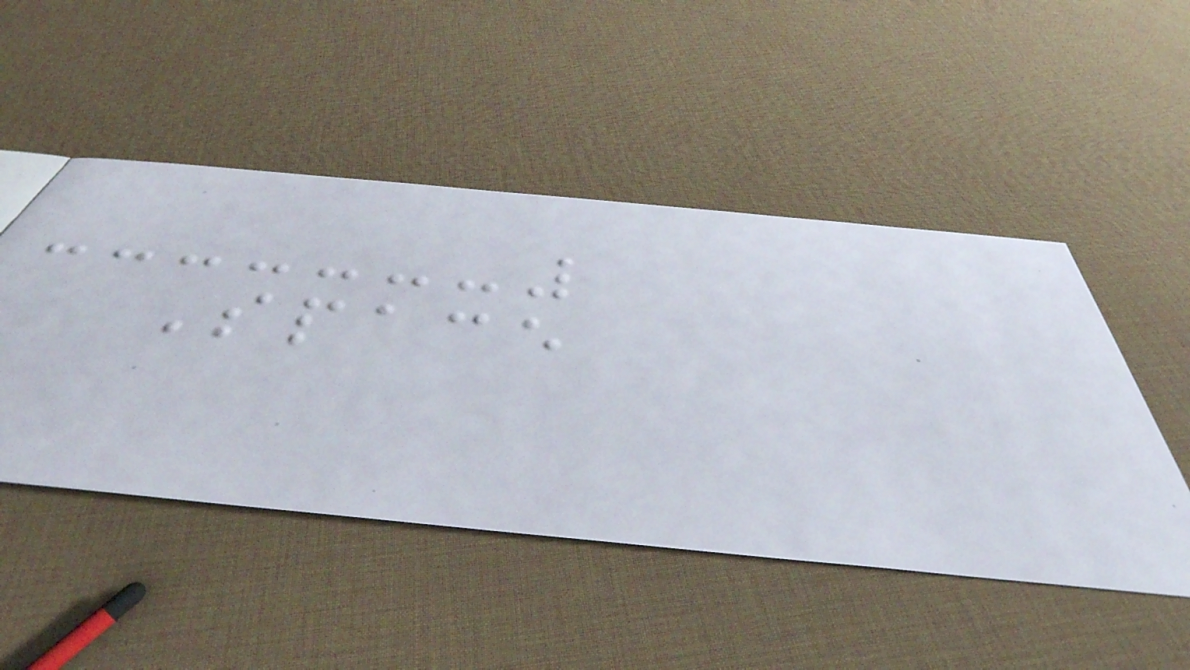Space
